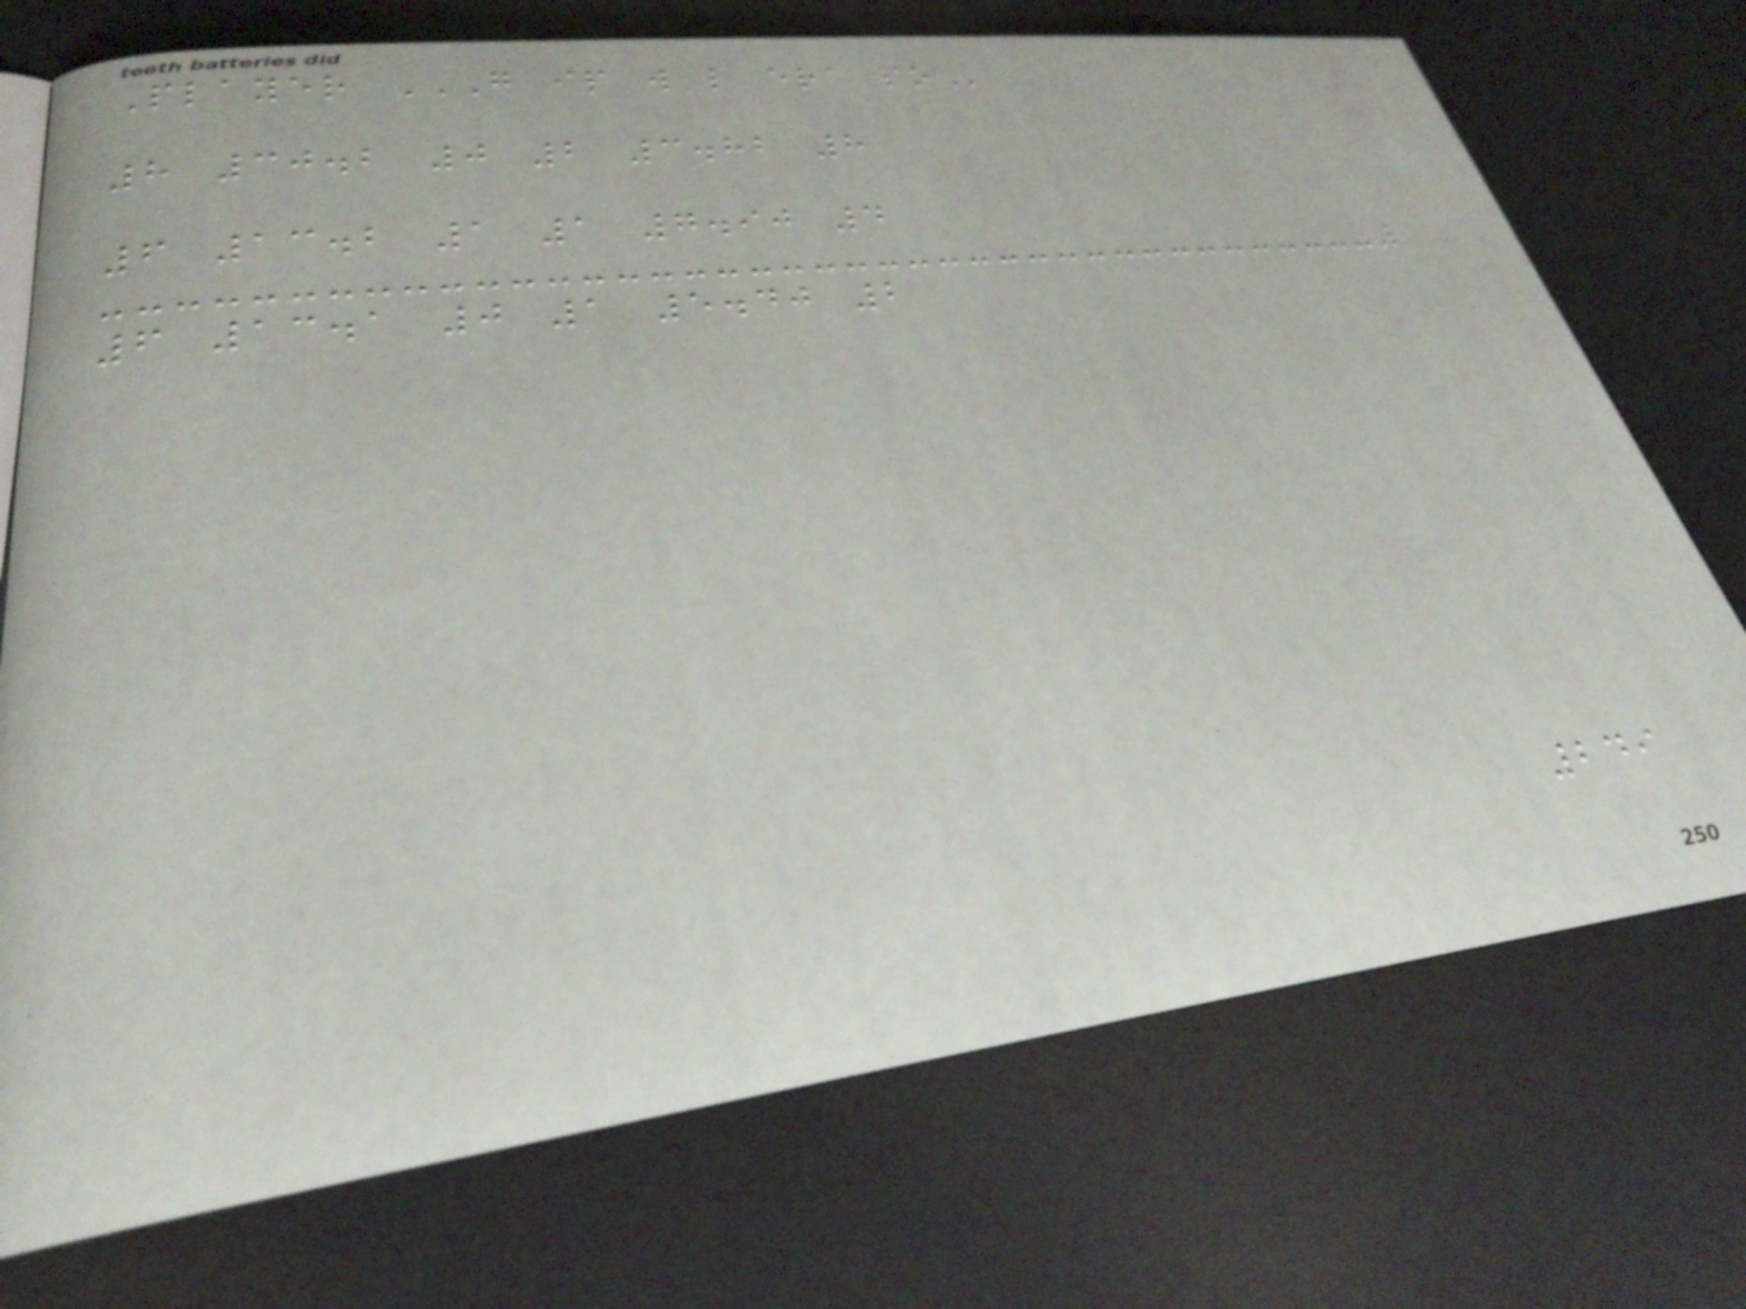Player G IP W L ERA SO
8 30.2 0 2 3.82 8
6 13.2 1 1 7.90 4
6 13.1 0 1 5.40 2
249
